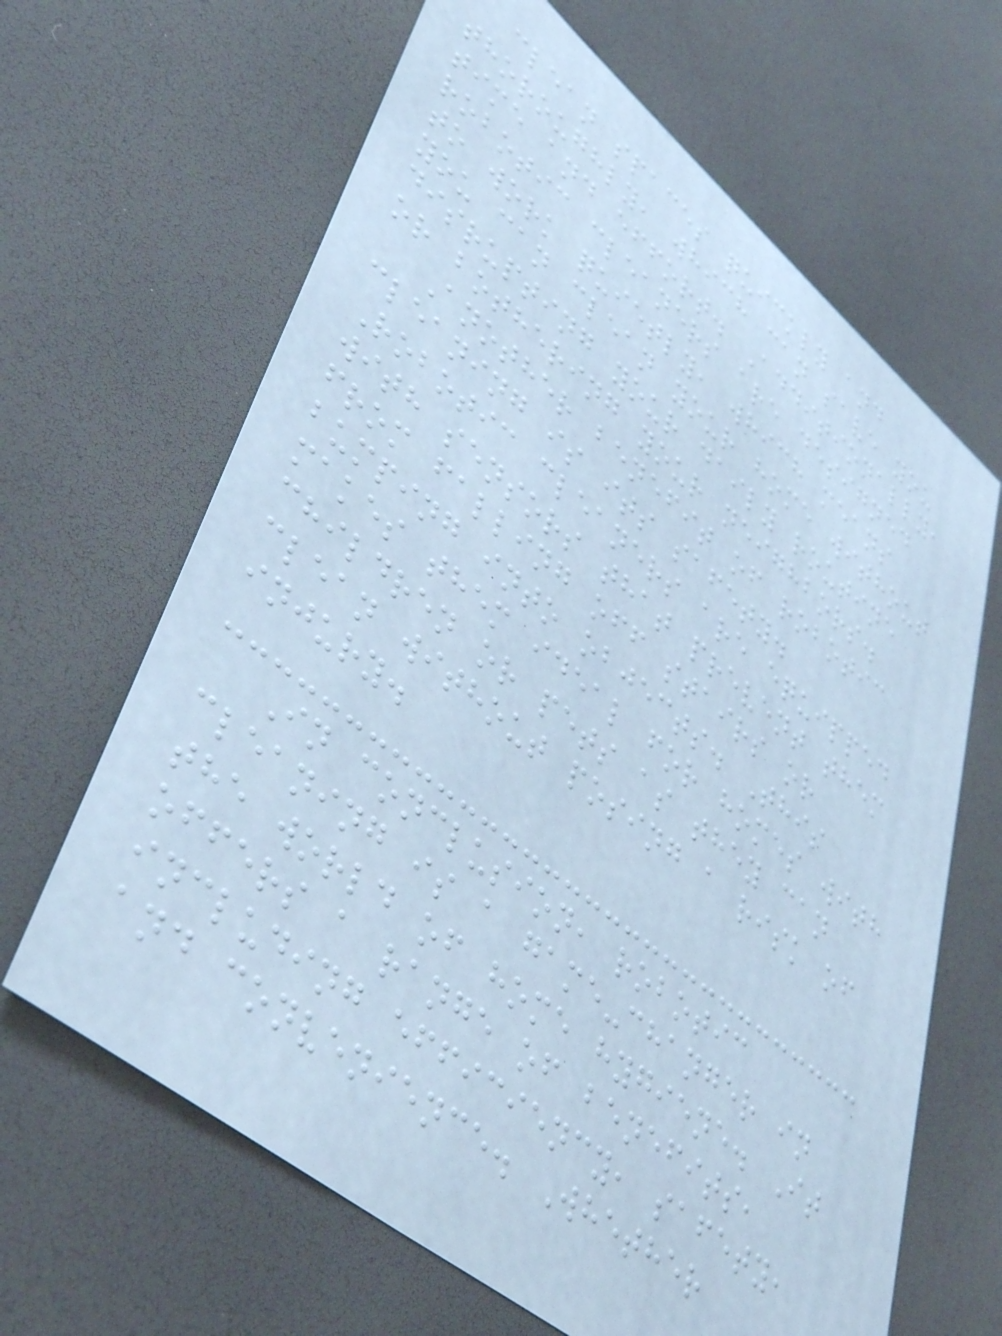clean spaces quickly and
thoroughly, which can save you
time and effort. Additionally,
robotic cleaners are designed
to work quietly, which means
you can clean your home without
disrupting your daily routine
or bothering your neighbors.
Another benefit of robotic
cleaning is its safety.
Robotic cleaners are equipped
with sensors that prevent them
from falling off stairs or
bumping into objects. This
makes them ideal for homes with
children or pets as they can
clean without posing a risk of
injury.
In conclusion, robotic
cleaning is a game-changer in
the world of home hygiene. It
offers a range of benefits,
including efficiency, safety,
and convenience. Whether
